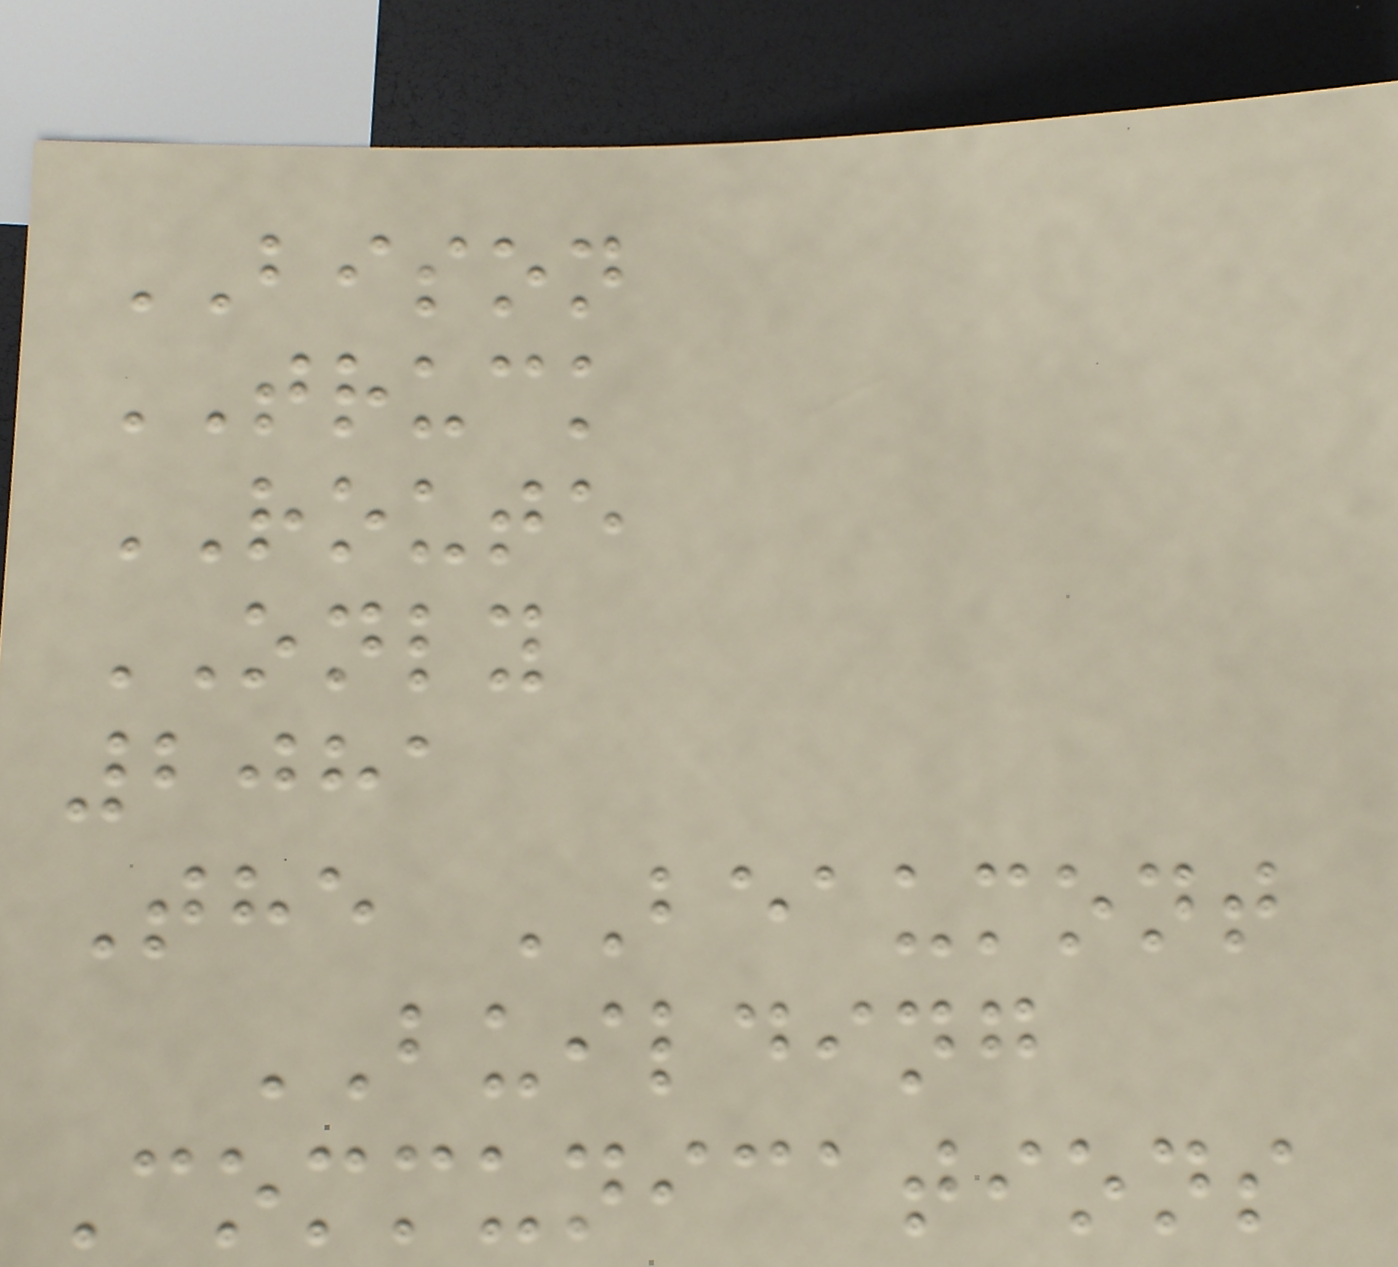BISON
TRUCK
ROUTE
ONLY
2081
The BEAUMONT
BUILDING
Communications
